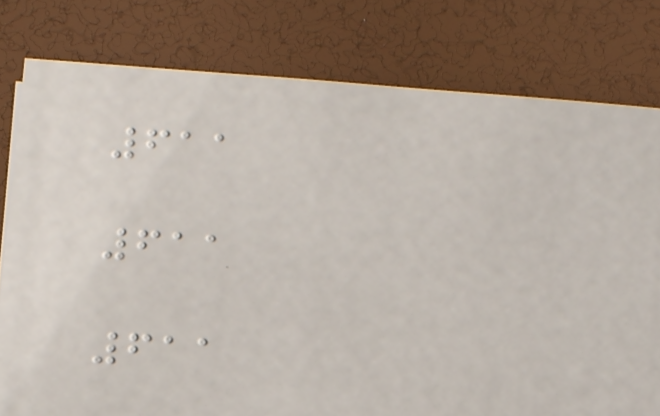611
611
611
